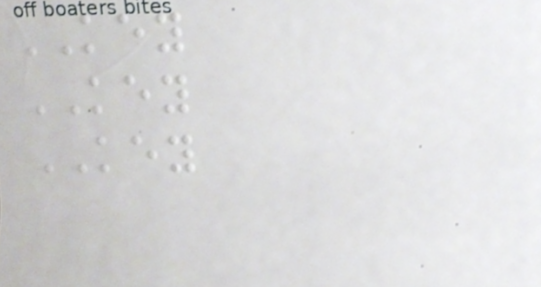KEY
KEY
KEY
